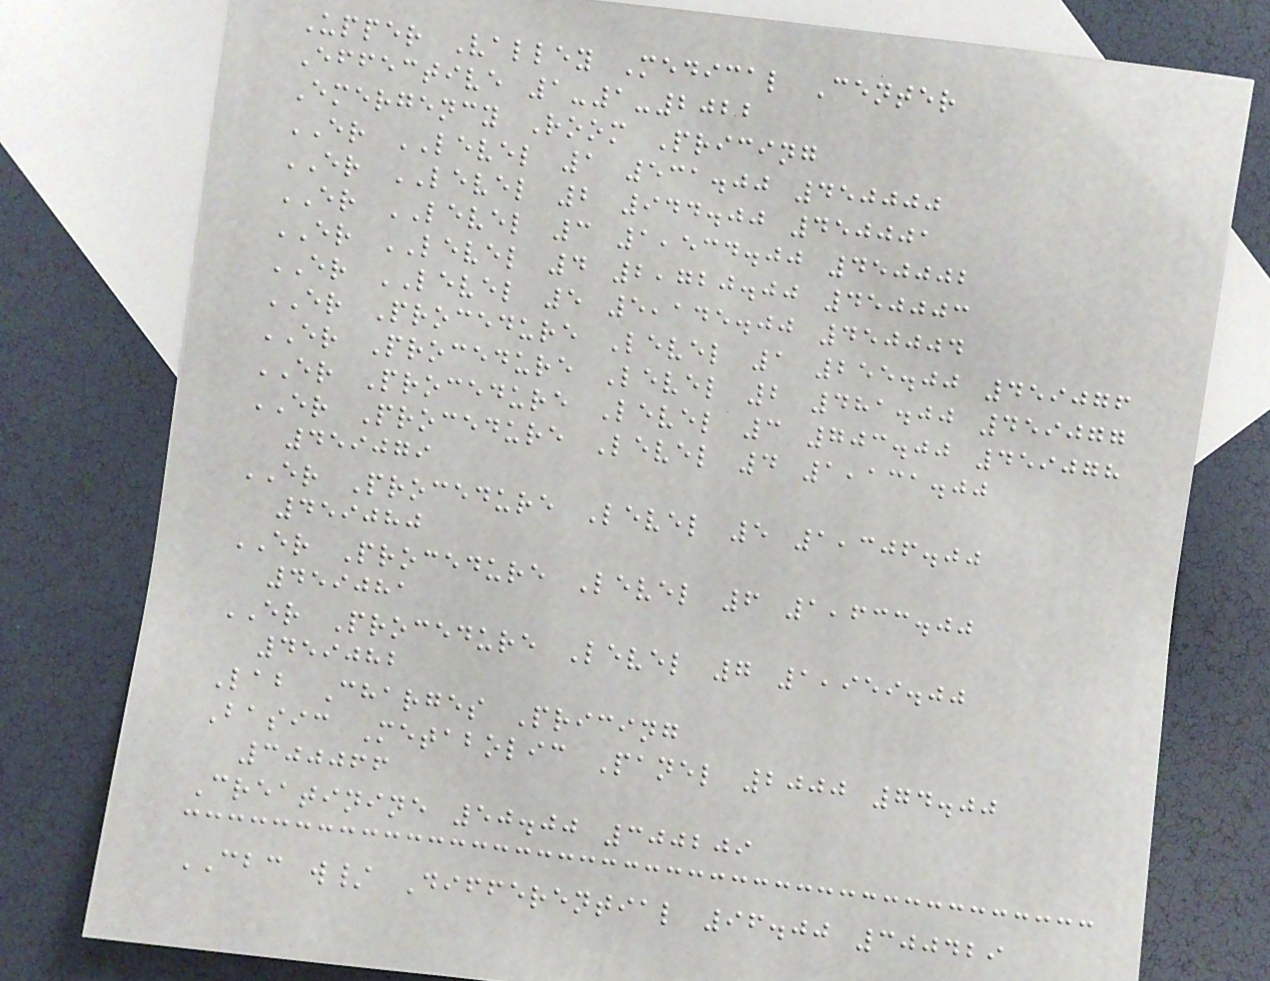Upper Valley Medical Center
Effective 1-1-2022
Emergency Room Pricing
ER LEVEL 1 531.00 450000
ER LEVEL 2 944.00 450001
ER LEVEL 3 1,534.00 450002
ER LEVEL 4 2,720.00 450003
ER LEVEL 5 5,145.00 450004
ER Procedure Level 1 255.00 459076
ER Procedure Level 2 481.00 459077
ER Procedure Level 3 703.00 459078
ER Procedure Level 4 1,131.00
459079
ER Procedure Level 5 1,306.00
459080
ER Procedure Level 6 1,633.00
459081
ER Procedure Level 7 1,959.00
459082
Lab Charges Pricing
Basic Metabolic Panel 2000 74.00
300066
Creatinine 50.00 300209
CBC w/ Differential 96.00 300429
